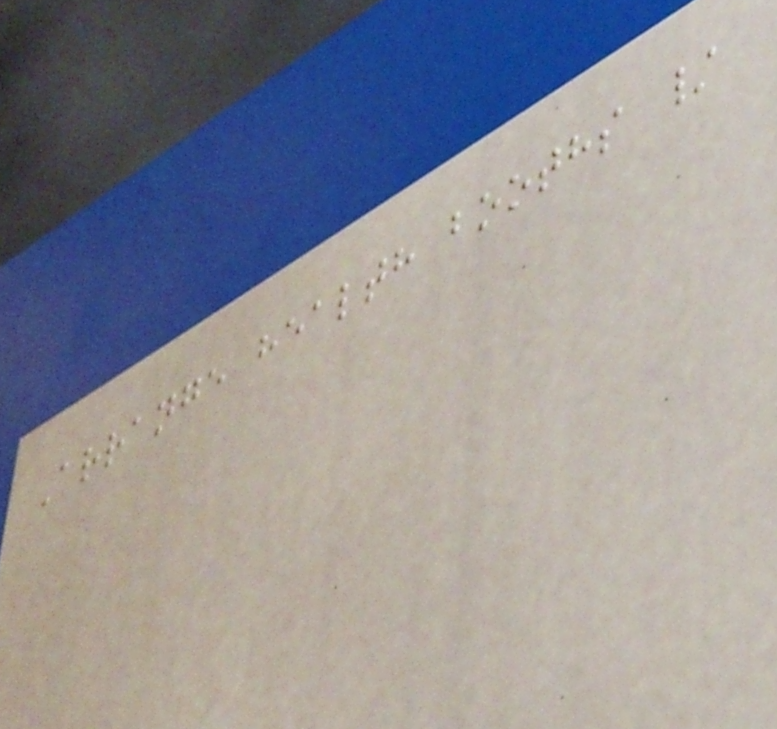Arrange health booths /
